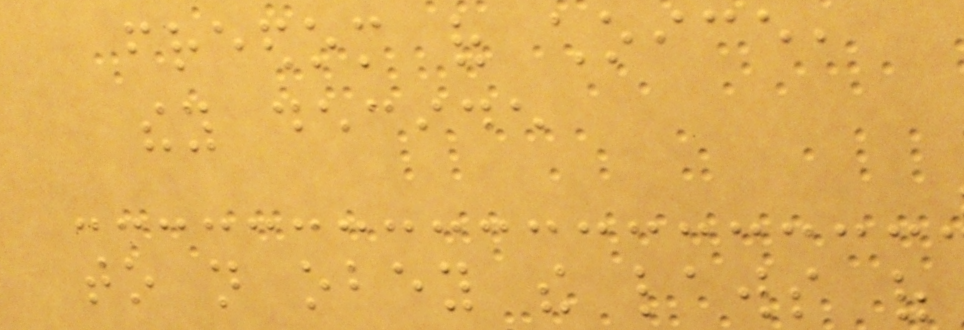freedom of choice,
they decide
to not obey the laws of
